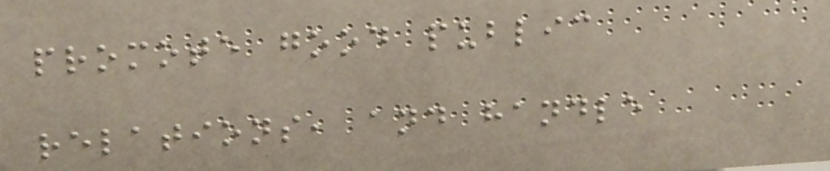promote good public
relations, and handle
